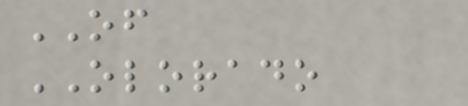OF
OLORADO
